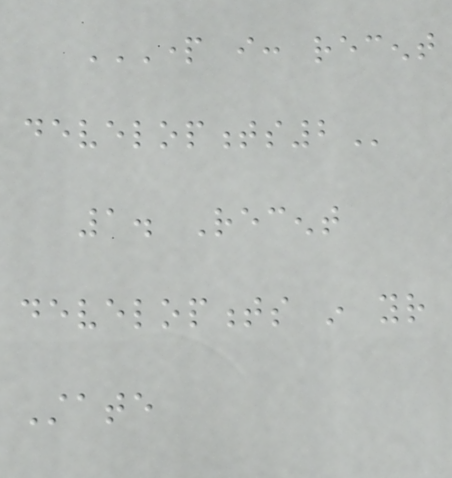PART I: RECENT
DEVELOPMENTS2
1. Recent
developments in your
State
